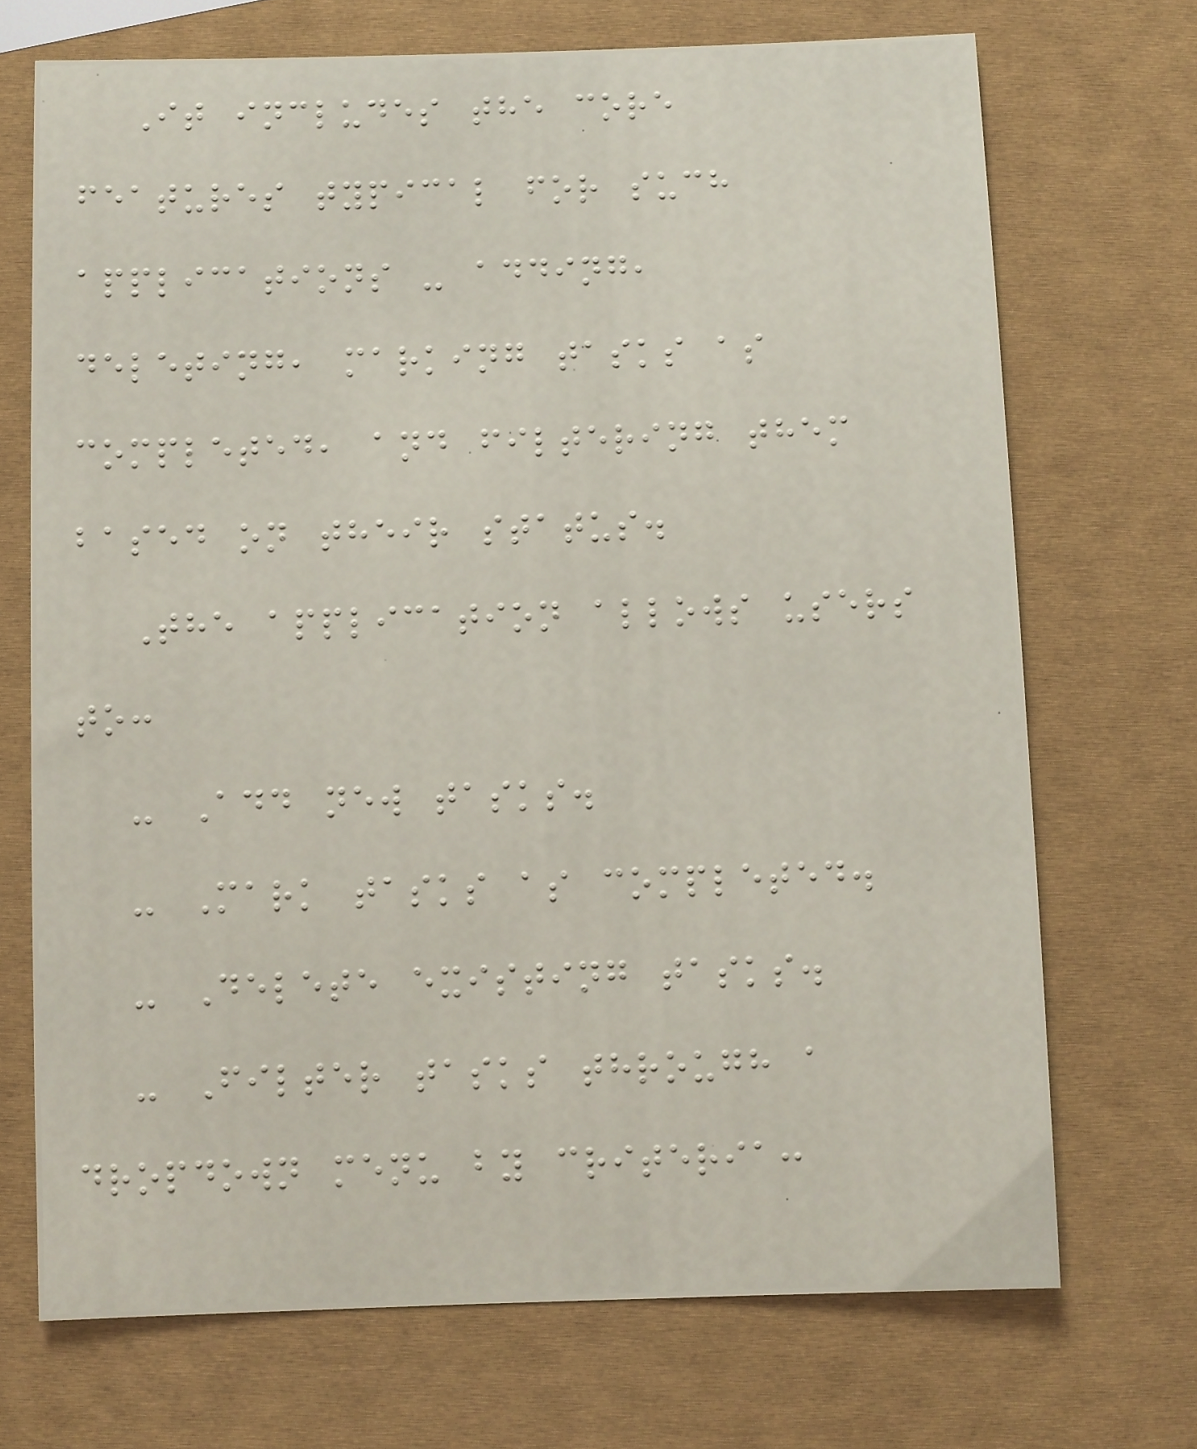It includes the core
features typical for such
applications - adding,
deleting, marking tasks as
completed, and filtering them
based on their status.
The application allows users
to:
- Add new tasks.
- Mark tasks as completed.
- Delete existing tasks.
- Filter tasks through a
dropdown menu by criteria:
